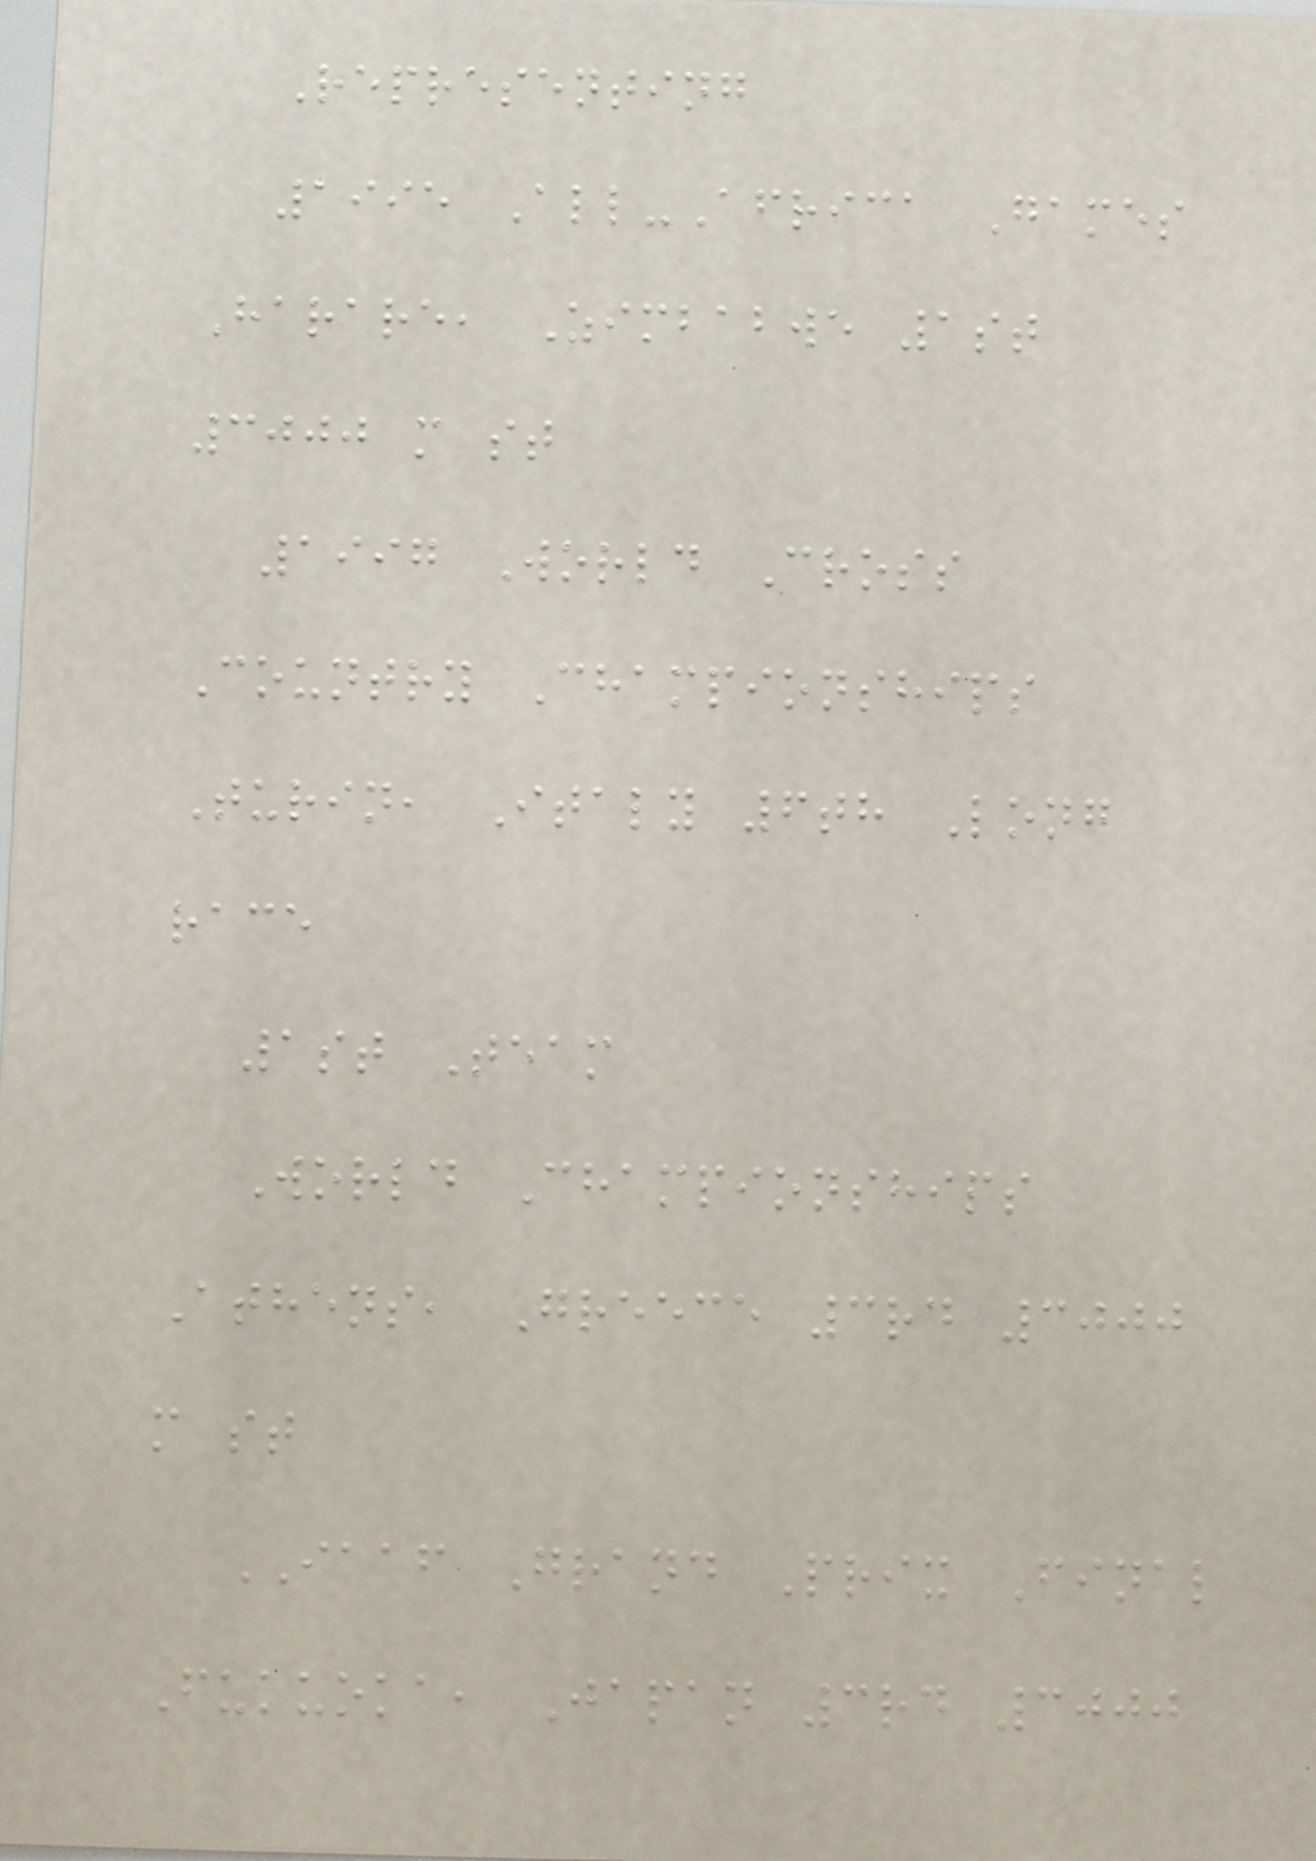Representing
1995 All-Africa Games
Harare, Zimbabwe 1st
3000 m st
1997 World Cross
Country Championships
Turin, Italy 6th Long
race
1st Team
World Championships
Athens, Greece 3rd 3000
m st
IAAF Grand Prix Final
Fukuoka, Japan 3rd 3000
